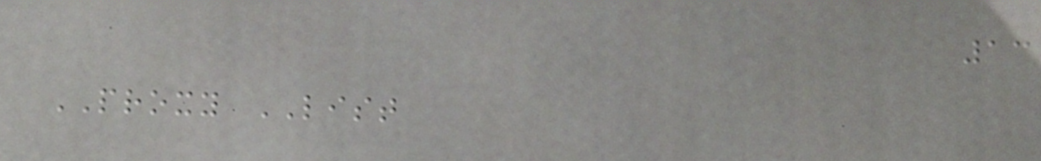13
PROXY LIST
